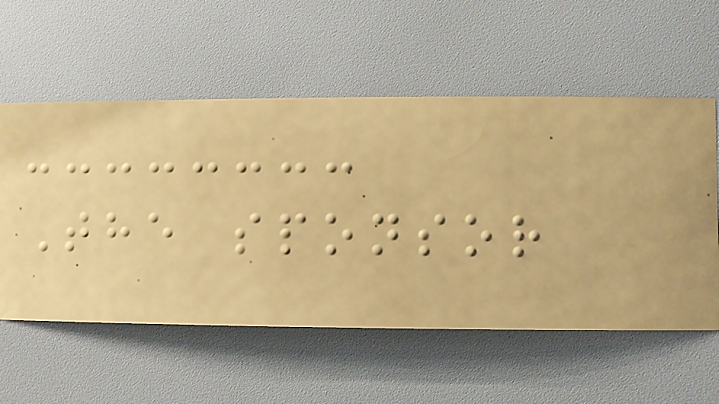The sponsor
